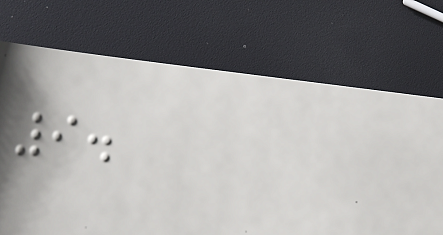9.
